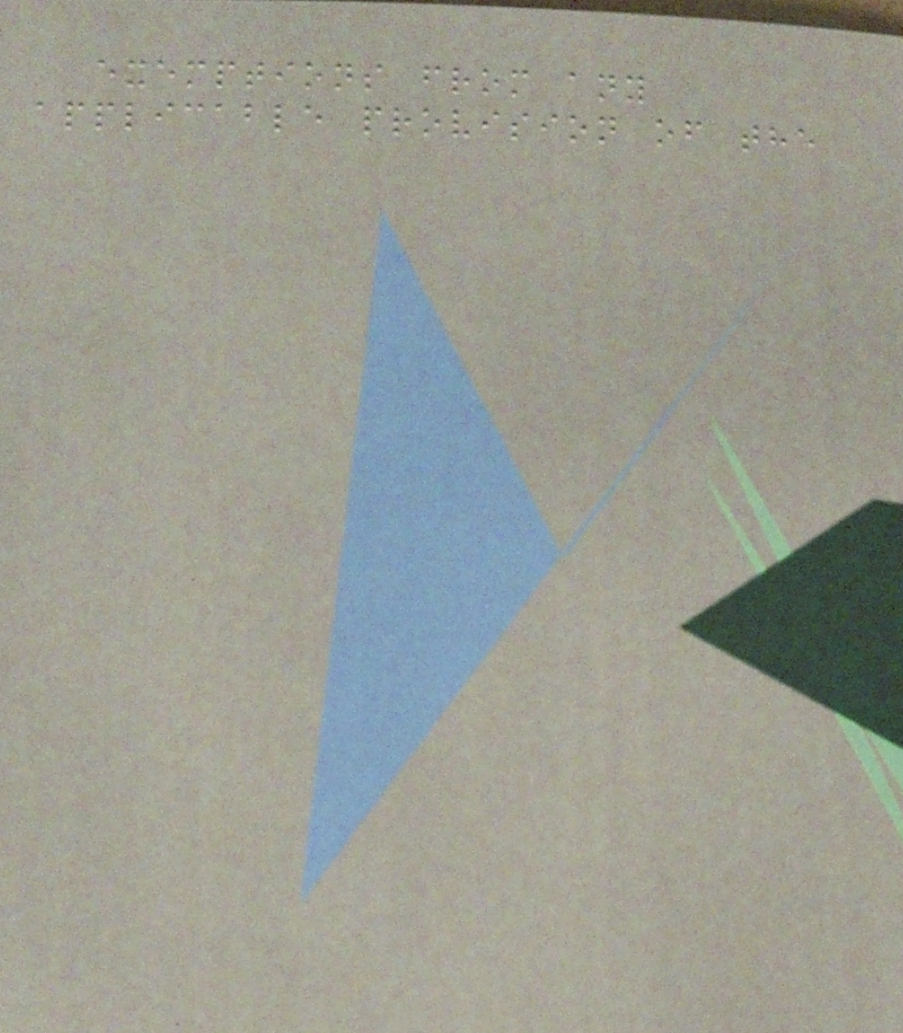exemptions from any
applicable provision of the
